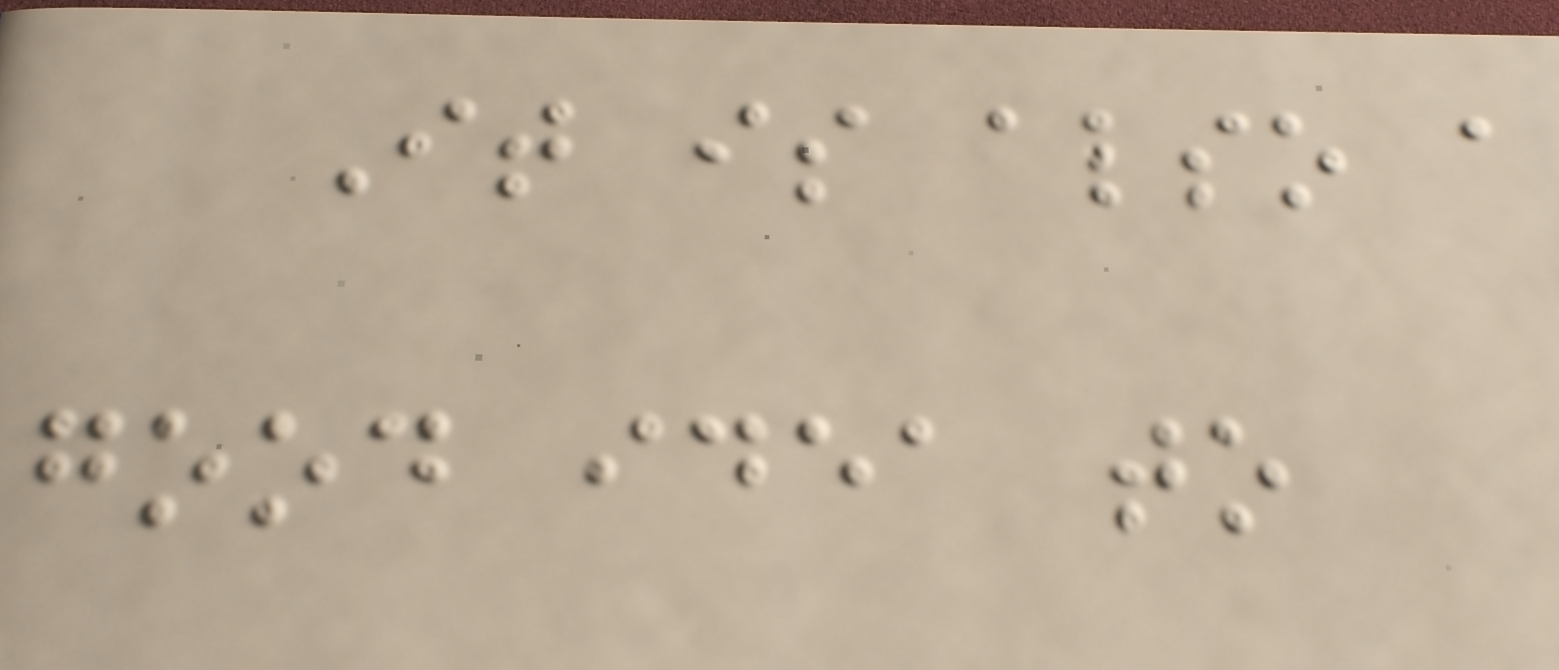It is also a
good idea to
